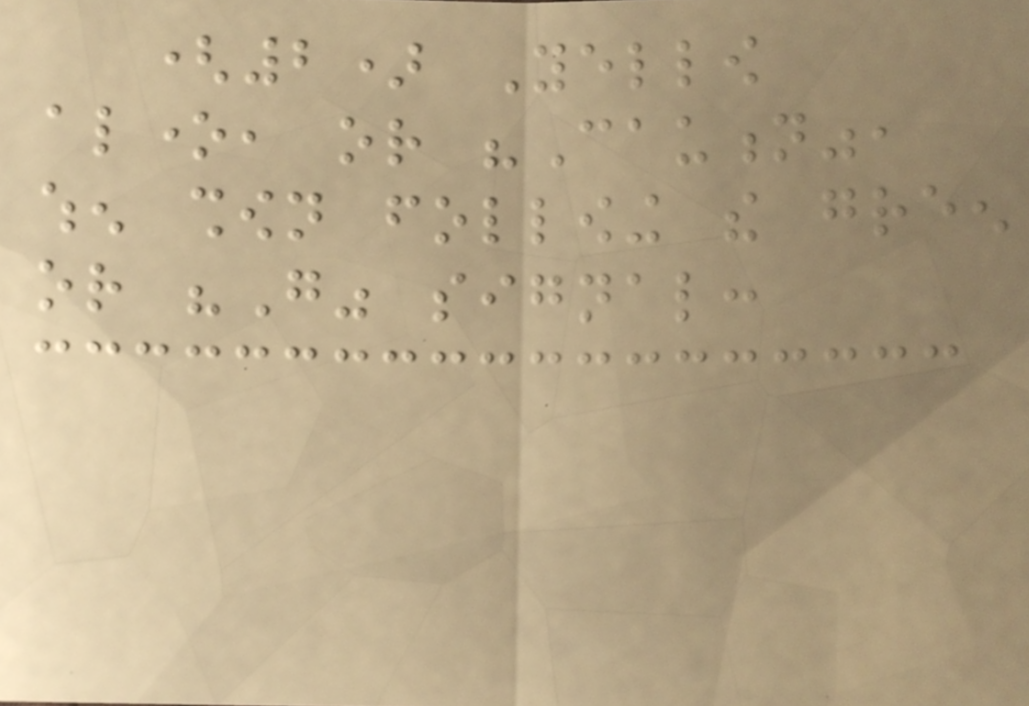(2) Yellow
alone, or "Caution",
when shown following the green
or "Go" signal:
